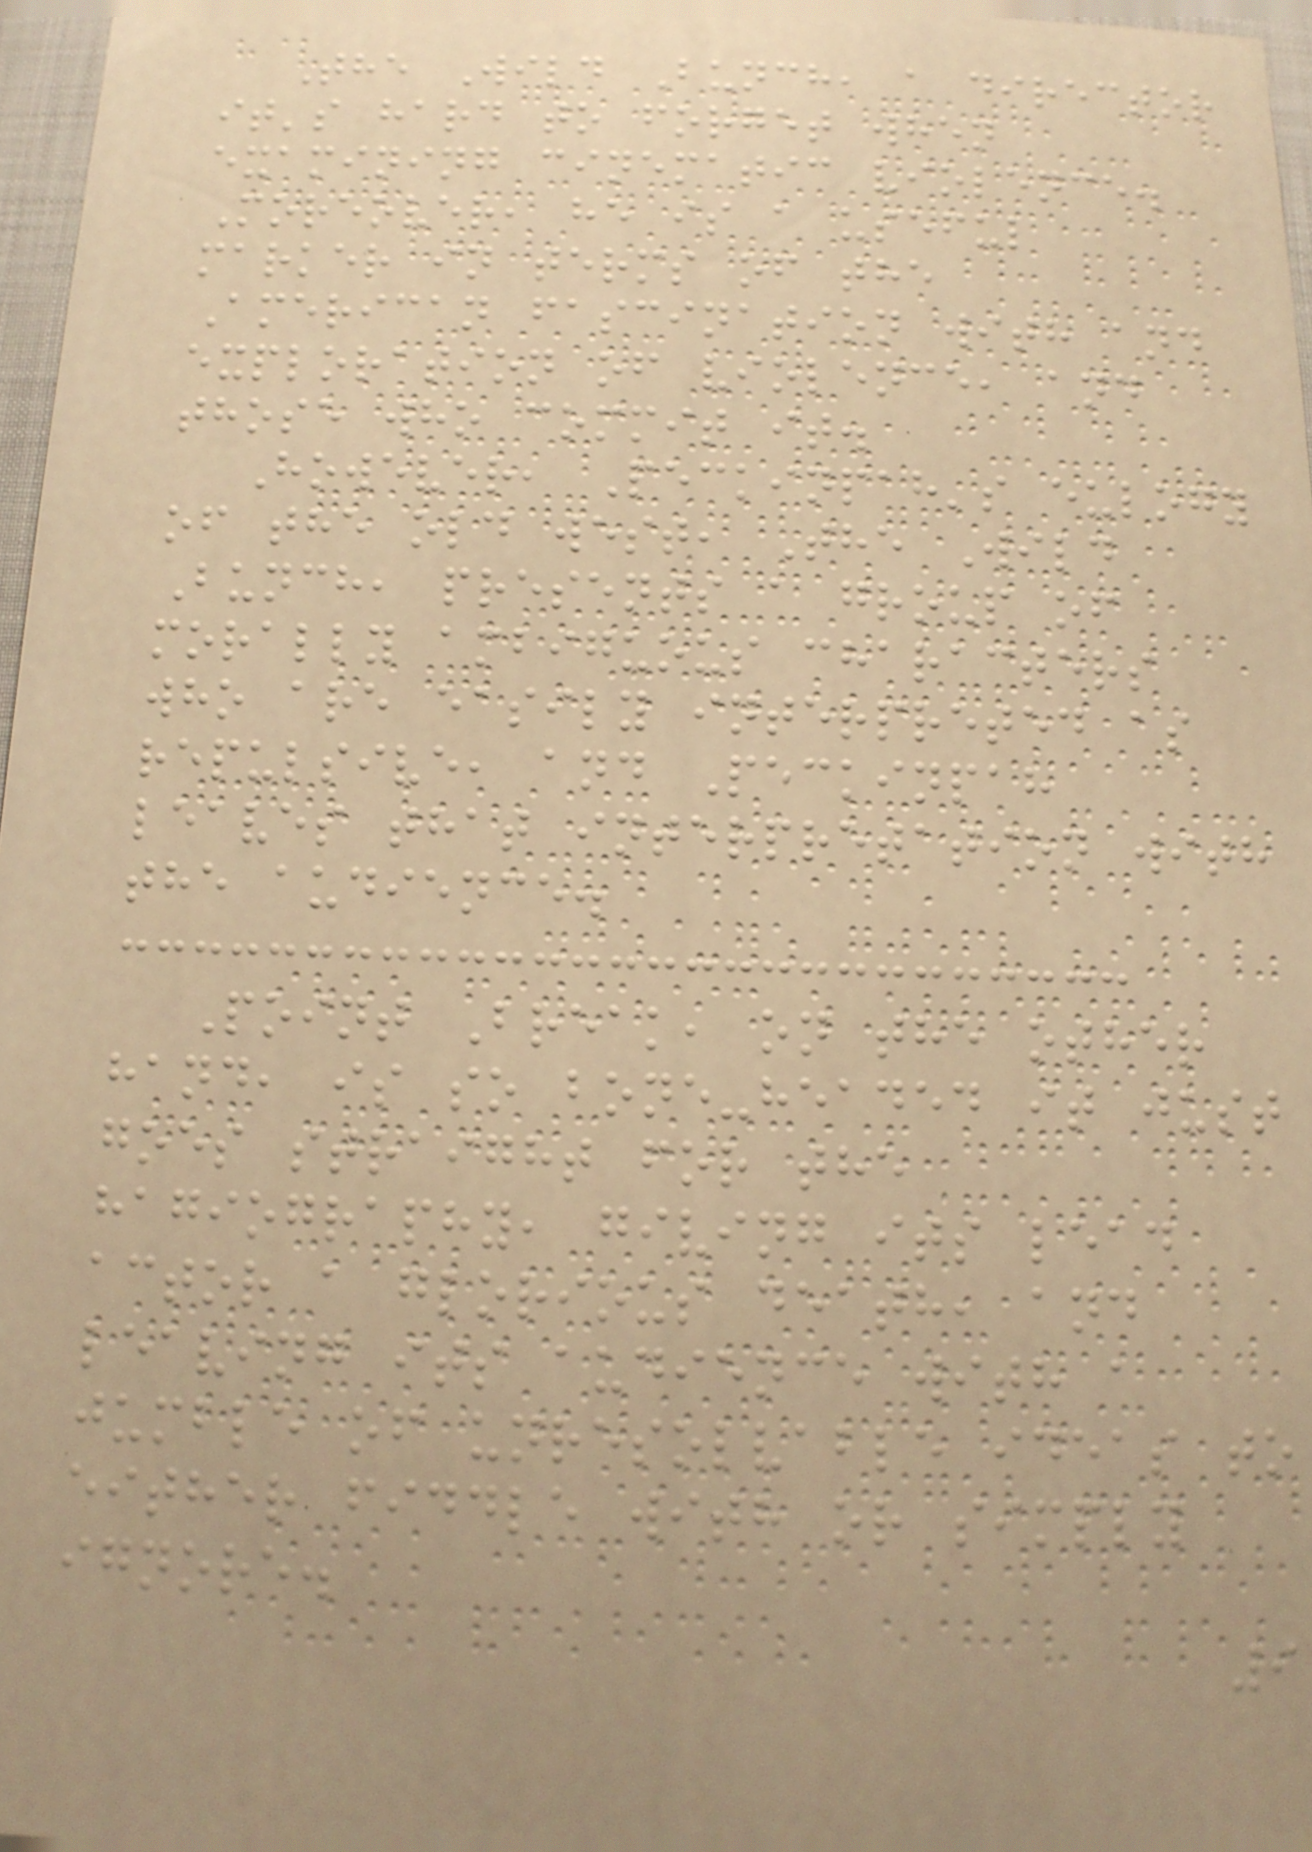The Wild Bunch, a director
it's hard to forget when
examining cinematic violence.
Moreover, he is a useful
marker in terms of the
American fascination with and
exploration of violence, and
those who commit it.
However, Peckinpah's eulogy
of the old west, The Wild
Bunch, presents a group of
morally ambiguous characters
who are easily interpreted as
repulsive, and Peckinpah
leaves that interpretation with
the audience.
Point Break, on the other
hand, is so bone-headed it just
goes straight for the
hagiography, giving its lead
actor a glorious death, and
leaving its audience with a
jumble of unresolvable ideas to
either fiddle with or simply
ignore.
9
